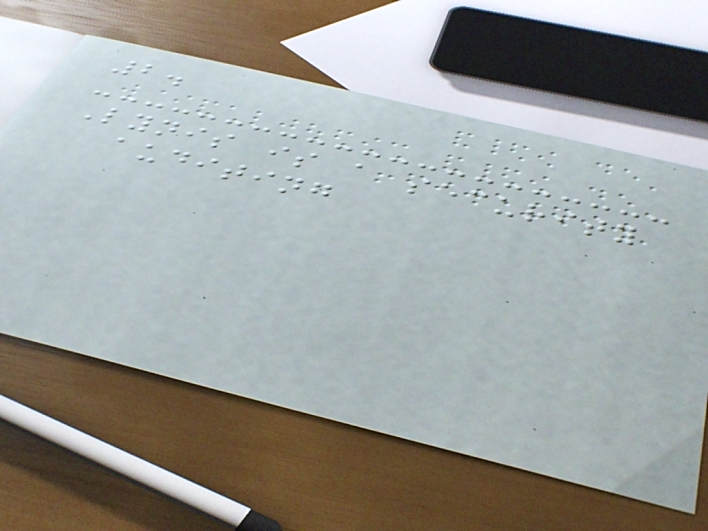2.
Lynis is a security
auditing
